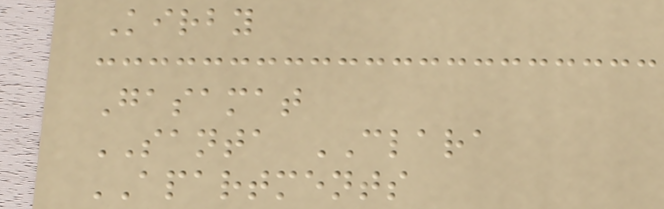Kirby
Gasamat
SANTA CLARA
APARTMENTS
